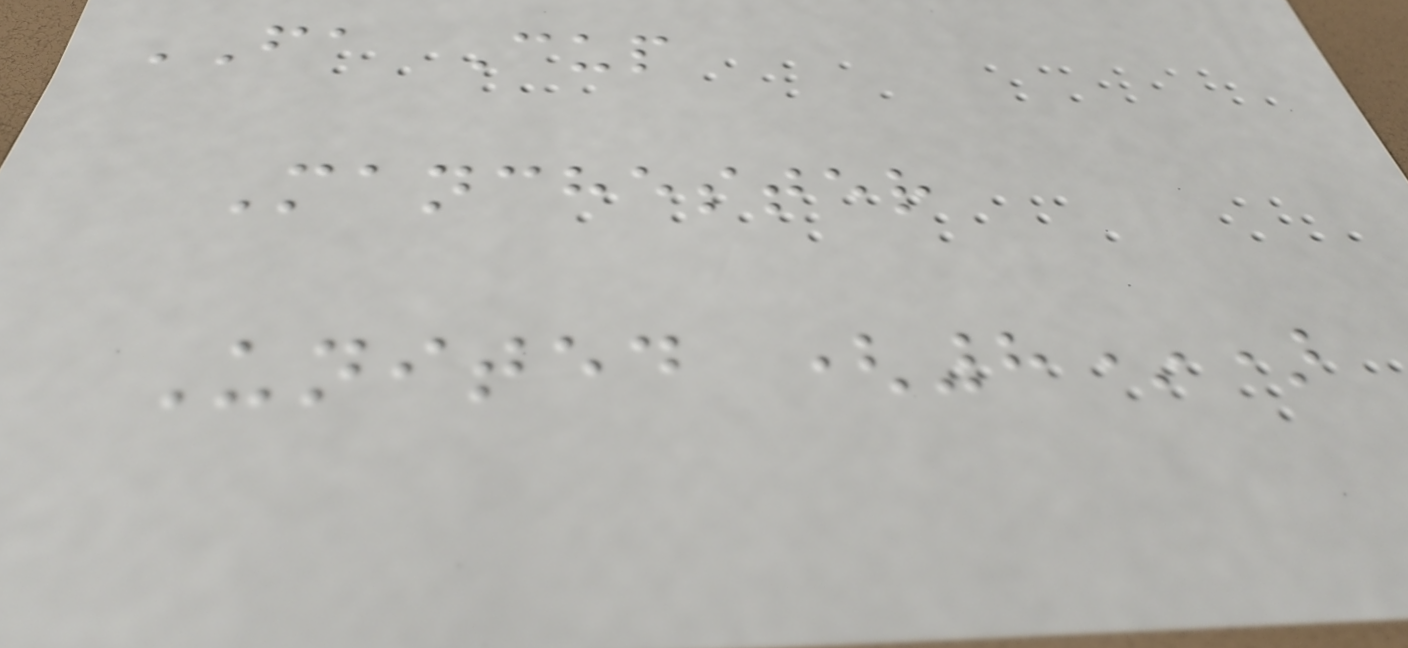FA Cup
Manchester
United (8*)
